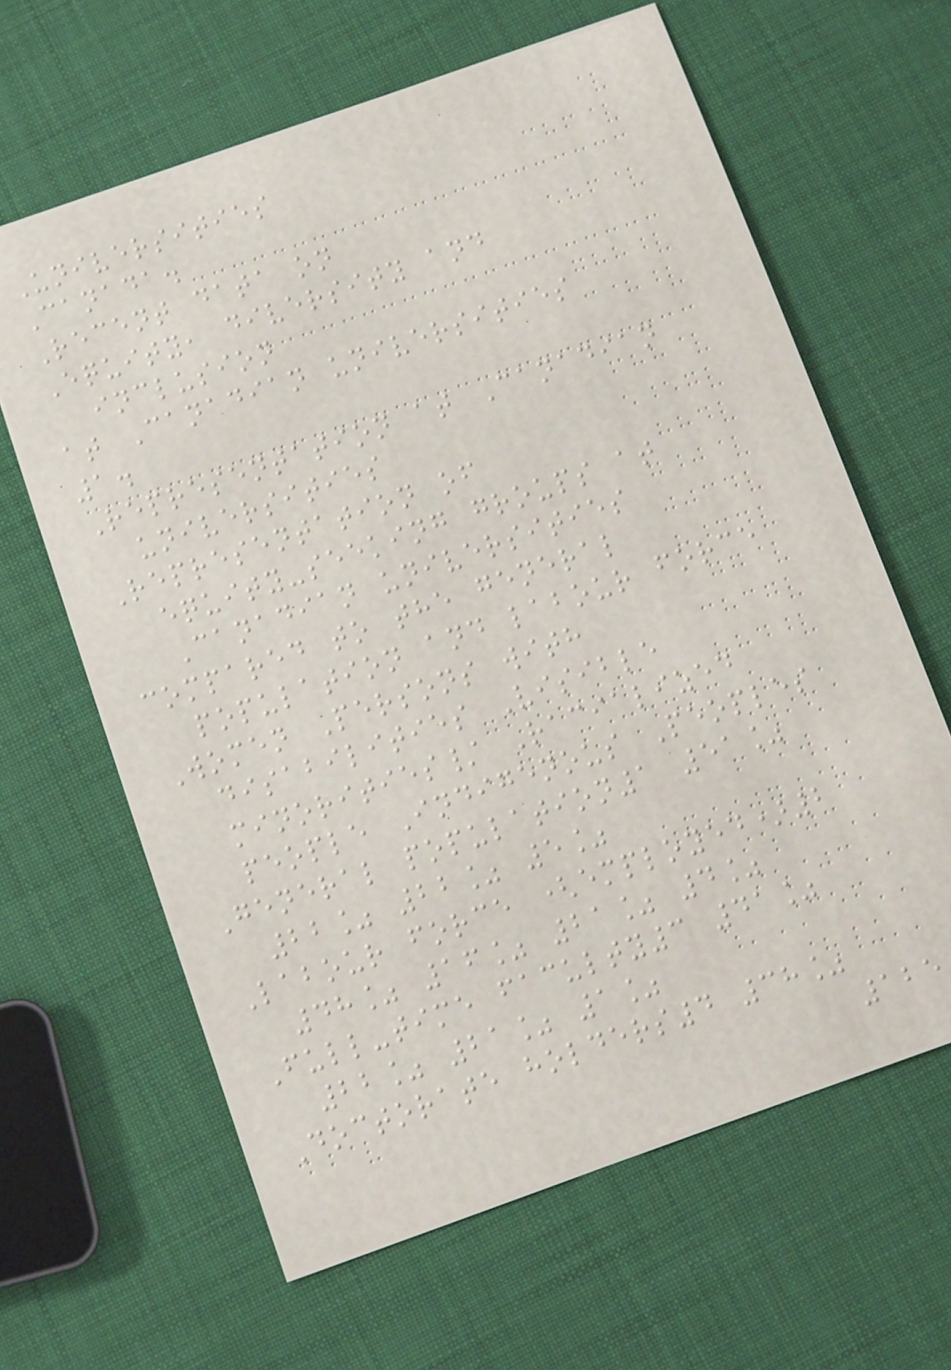Universities
Canada.
Recent data on
Equity, diversity and
inclusion
at Canadian universities
1.
Representation at Canadian
universities
Representation of
equity-seeking groups at
Canadian universities
compared to the general
population and labour force
Women Persons with
disabilities Visible
minorities/ Racialized
people Indigenous Peoples
General population1 51%
22% 22% 5%
Labour force (employed)2
48% 16% 21% 4%
Full-time faculty3 41%
22% 21% 1%
Doctorate holders4 38%
125
